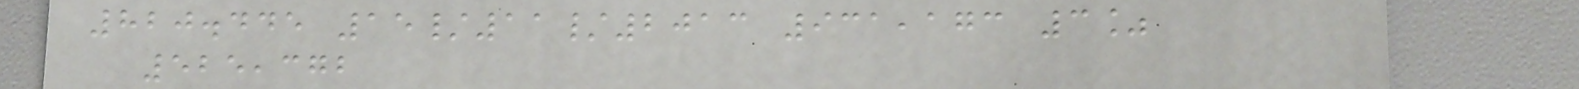820.445 15/11/2013 931,173 3%
525,372
